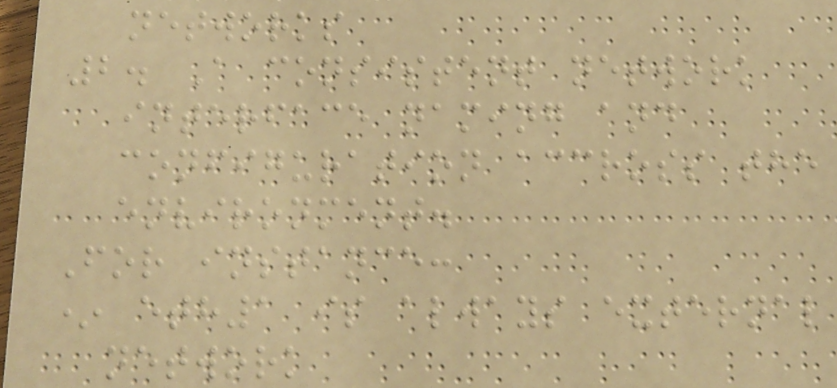networks
2. A consistent network
interface naming and
configuration accross the
environment.
For instance:
* eth1 is always external
network
